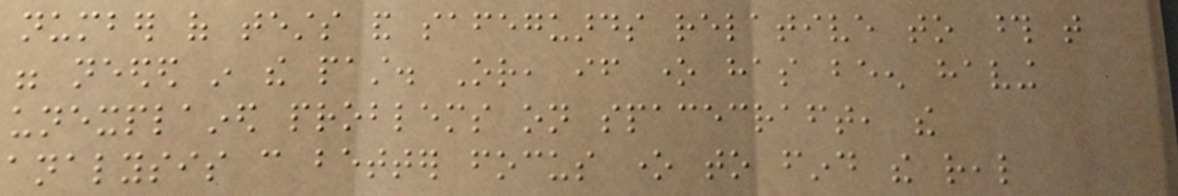number of tests and safeguards relative to those that
were needed in the past. Or, if one has been having
unexplained problems on spacecraft, the
analysis can better focus one to find the real
